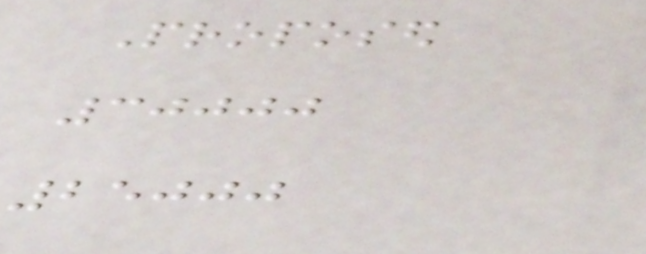Proposed
30000
25000
